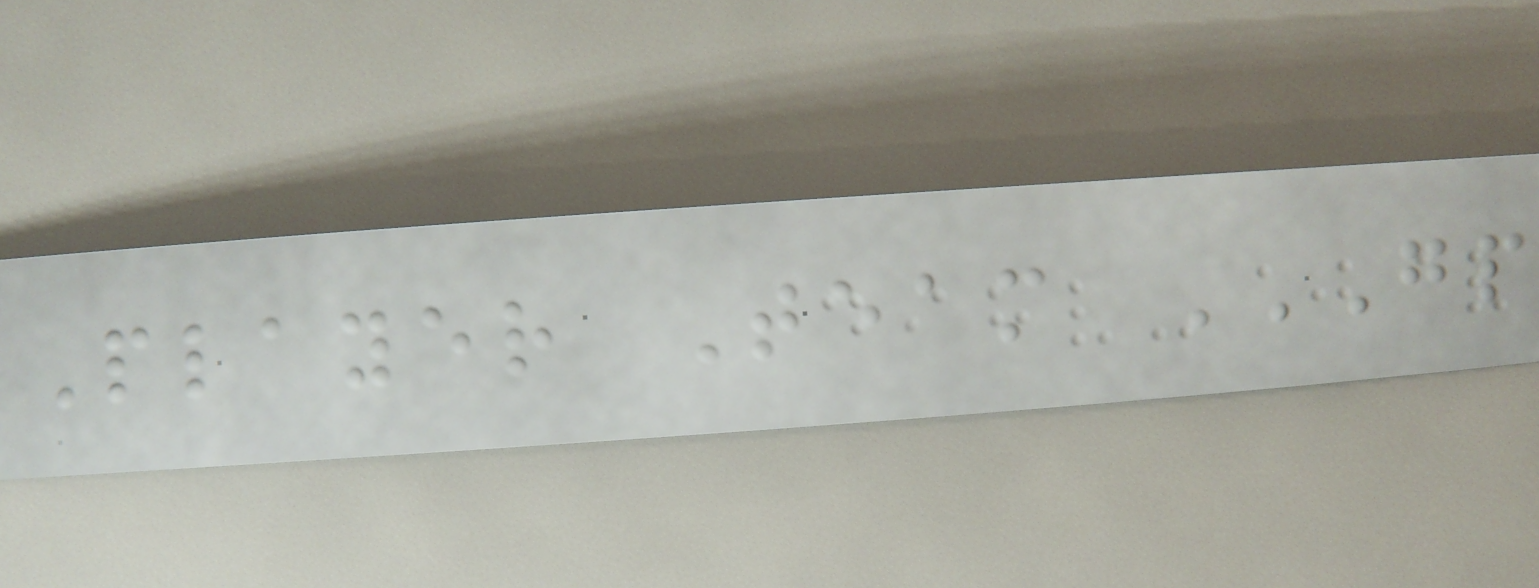Player Team GP
